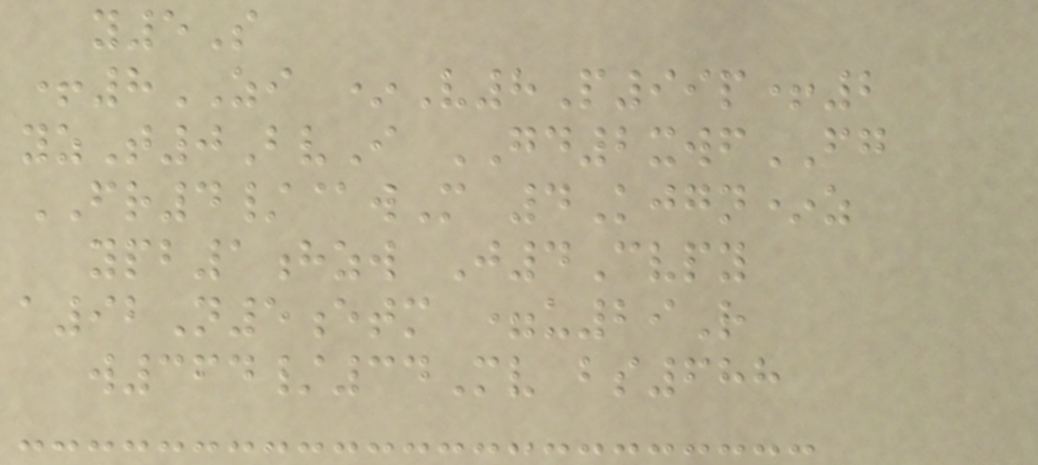y5S
+8ZI *V8P99p+2
yzT0BvI GD2xwfFG
FR4/@wM 4Kjgn*z
ypb1hzw J4Cvpy
a92N5etm =u29R
w364/34Mv bs688
